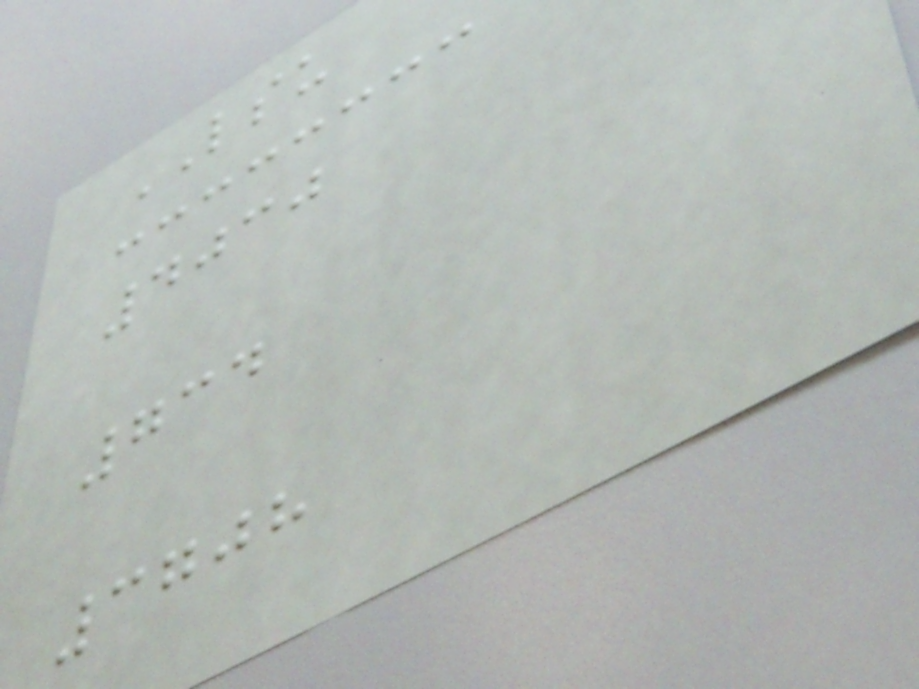LSU
4030
734
3708
